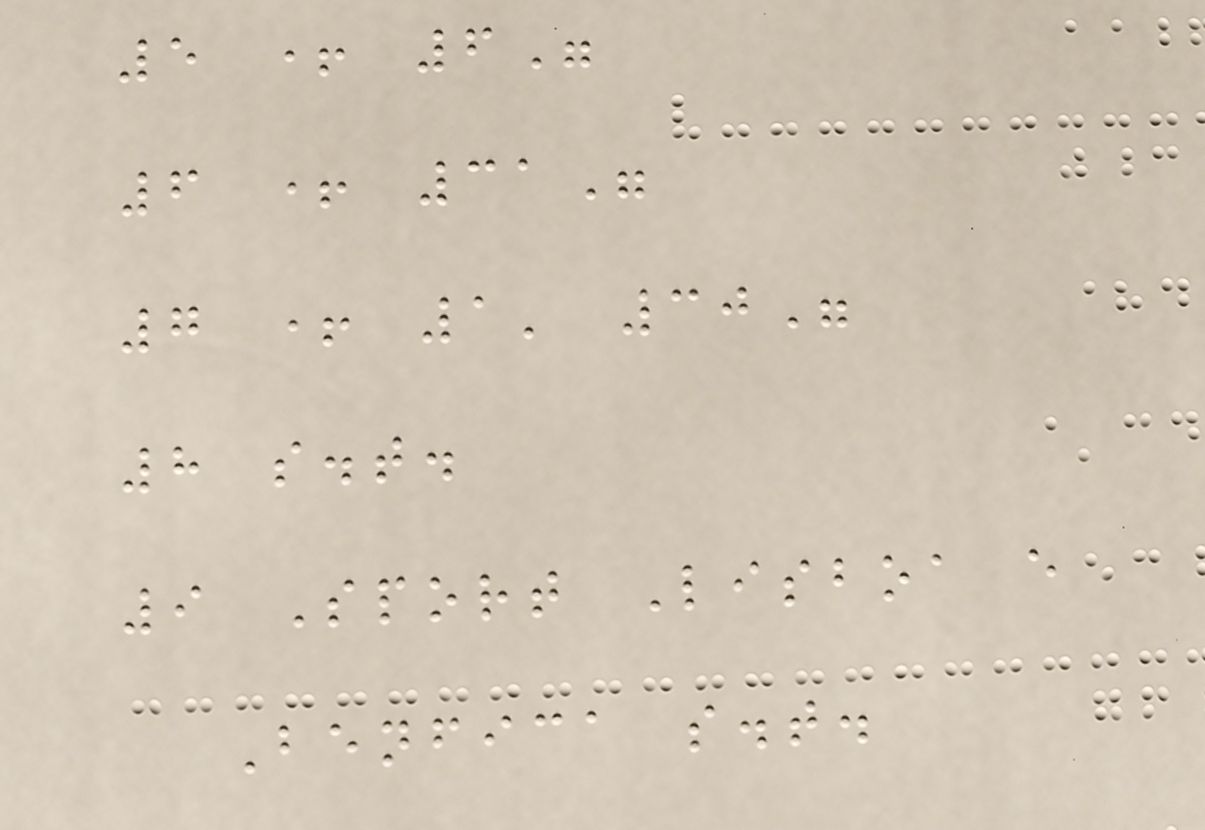5 + 6"
6 + 31"
7 + 1' 30"
8 s.t.
9 Sport Lisboa e
Benfica s.t.
